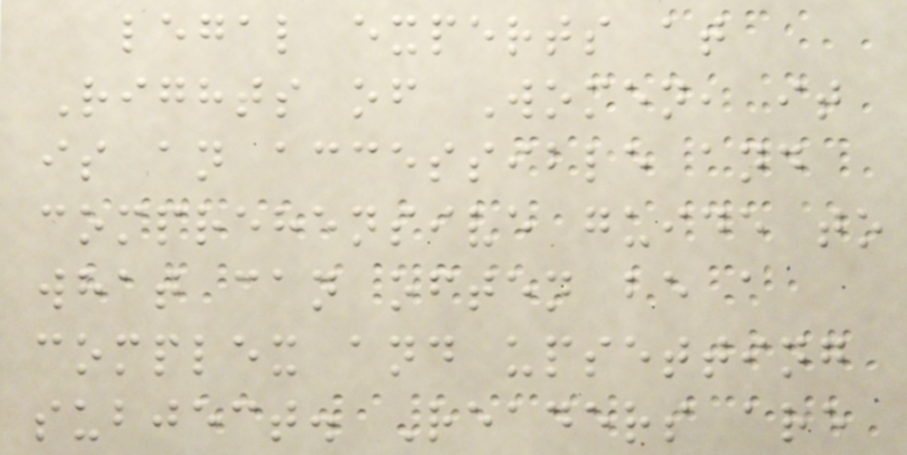legal experts at
Rights of Women, it
is an accessible and
comprehensive guide to
what can often be a
complex and upsetting
subject. Readers are
